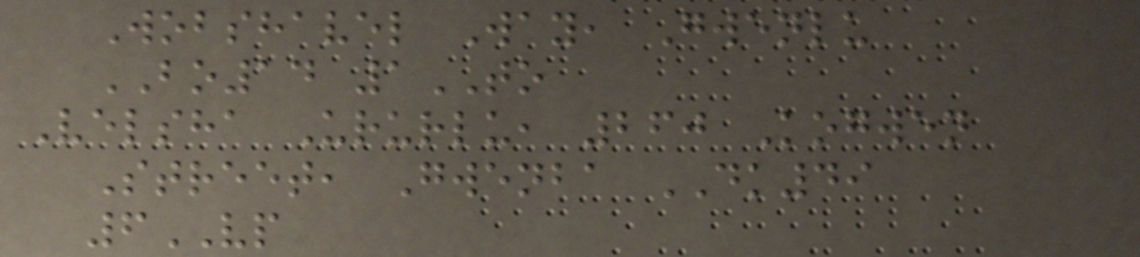Wobshavel Way, Gwenlu
BO14 1TO
Velsha Ururlu, 260 Kogwen
Street, Gwenba DK49
6VP
